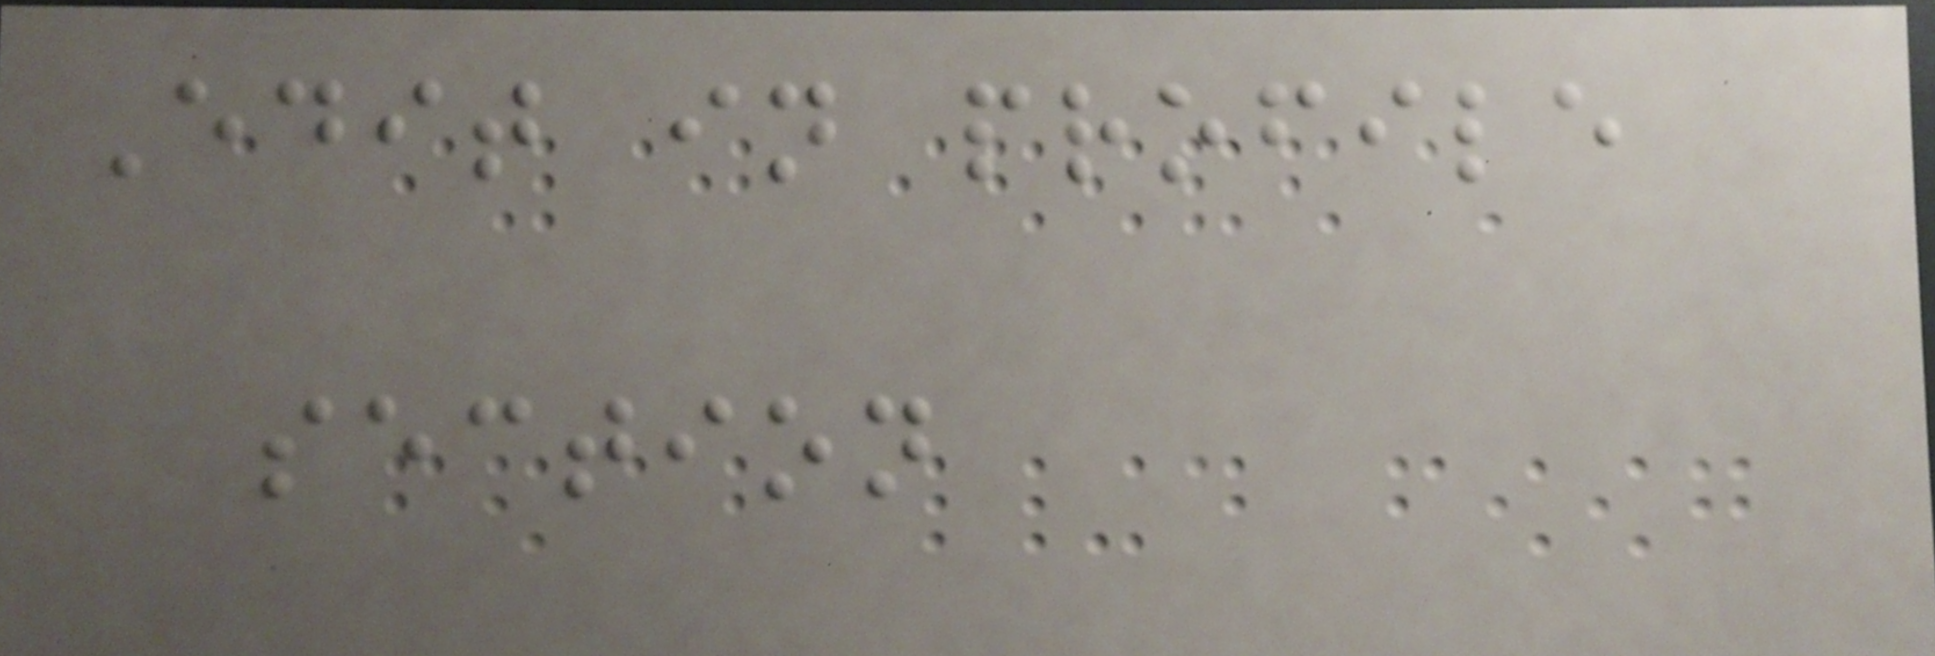Edit in profile
section
